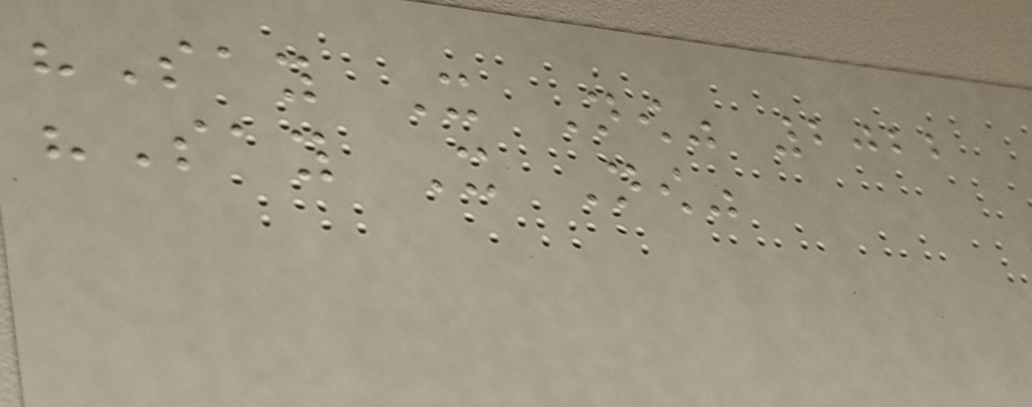"Say It Now" 2022
"Say It Now"
